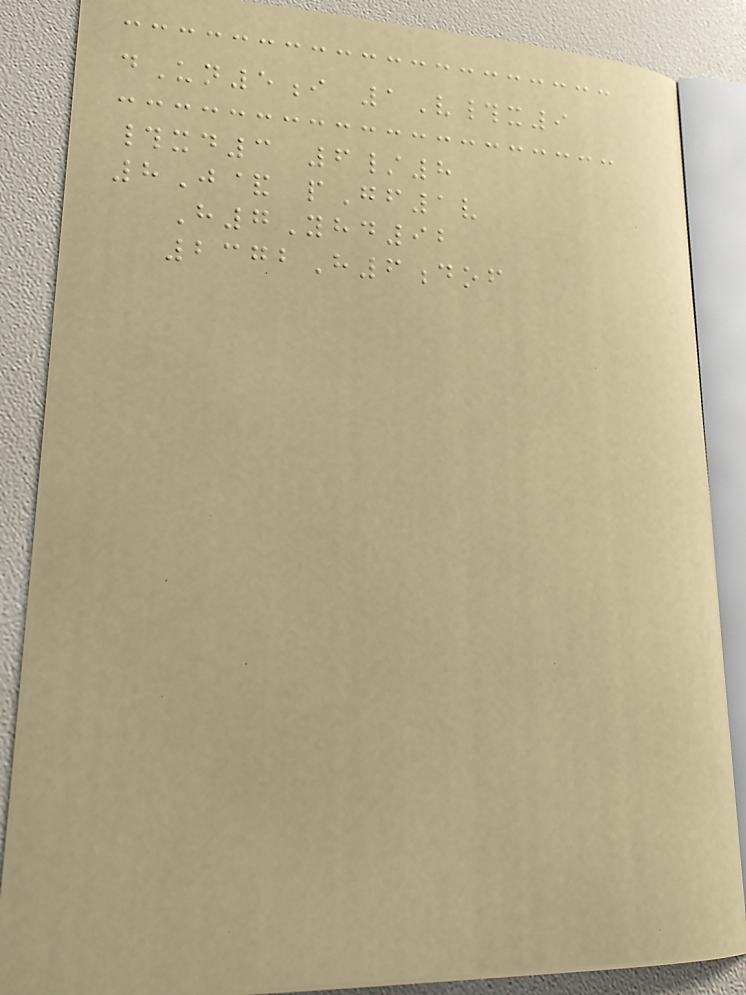dUn5i 1V#x9
#xd3 6/8
8J& pGf1v
H7Yhd92
2372H6dof
